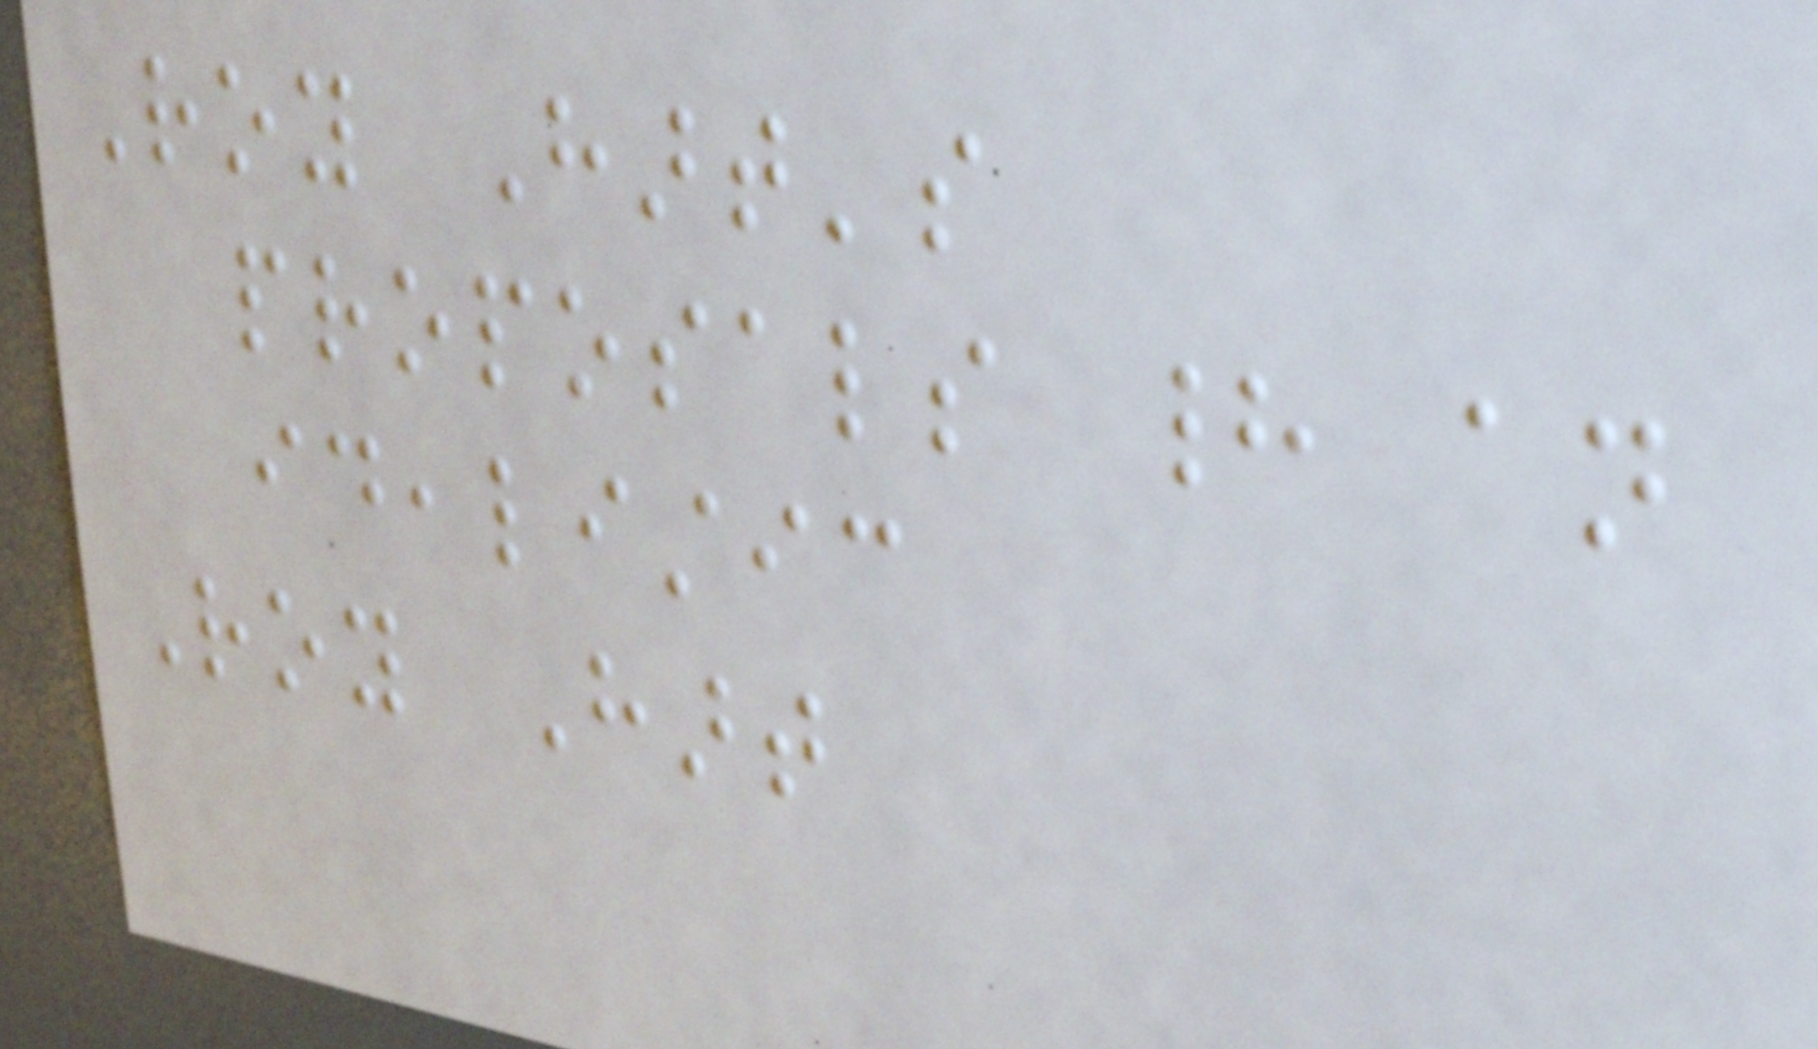Roy Hart's
proposals had an
idealistic
Roy Hart
